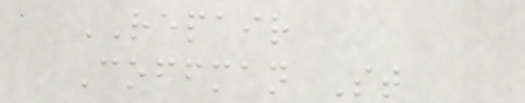REPAIR
Coffman St
